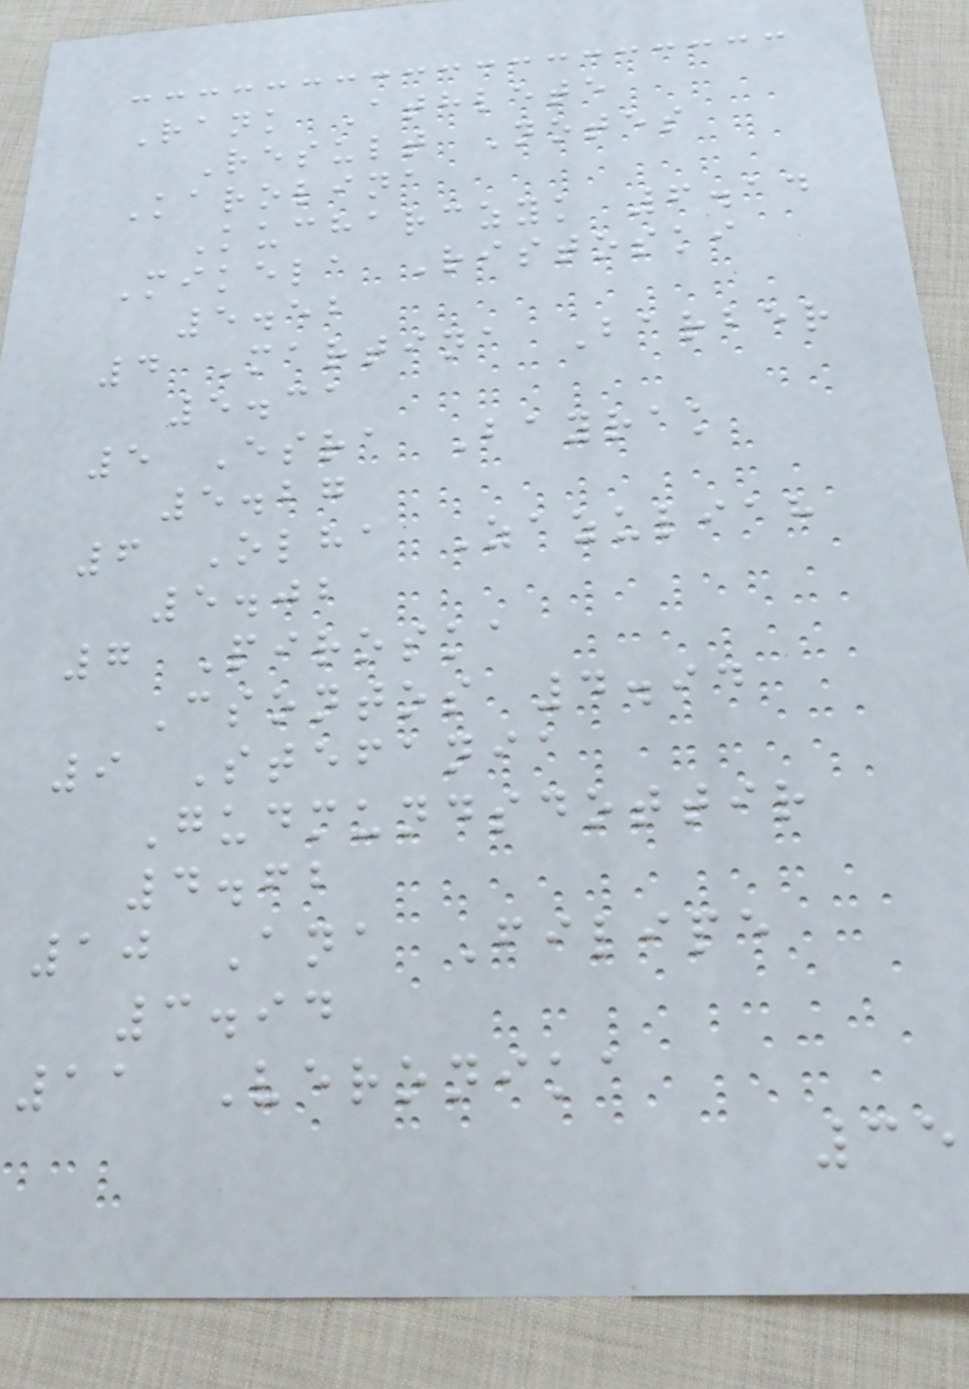Rank Athlete
Result Notes
Karolina
Kucharczyk 6.14
Mikela Ristoski
5.52
4 Martina Barber
5.31
5 Esra Bayrak
5.27
6 Olha Zazuliah
5.02
7 Piroska
Csontos 4.94
9 Stefania
Gudmundsdottir
4.62
10 Ana Filipe
3.94
11 Veronika
35
